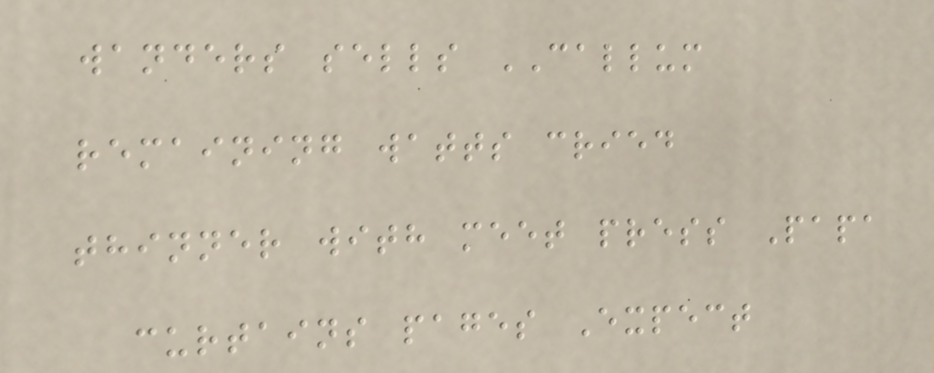wanders sells CALLUM
remaining watts cried
thinner with meet press Papa
curtains pages Expect
